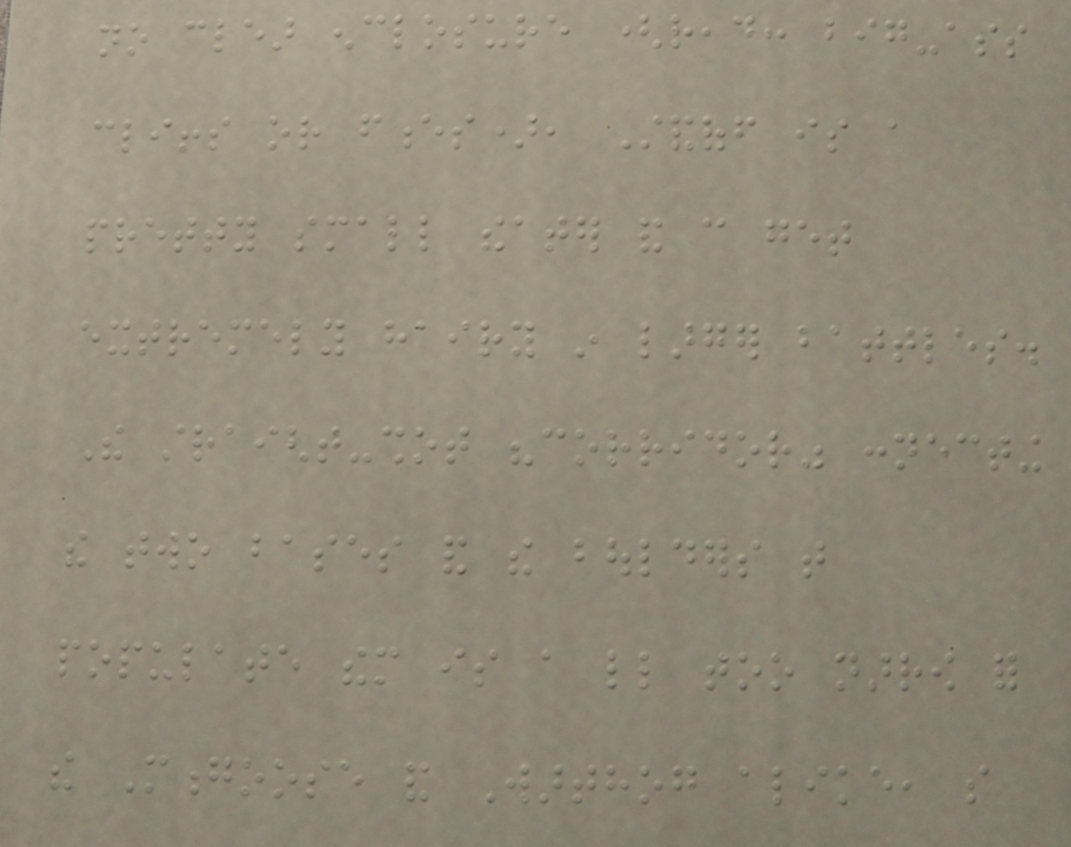no clear enclosure (read: big-ass
cliffs or fences), Standoff is a
pretty small theater and can get
extremely hairy in larger battles.
The straight-shot "corridor" connecting
the two bases and the boulders that
populate them is a little too narrow for
the Mongoose and Warthog alike, so
